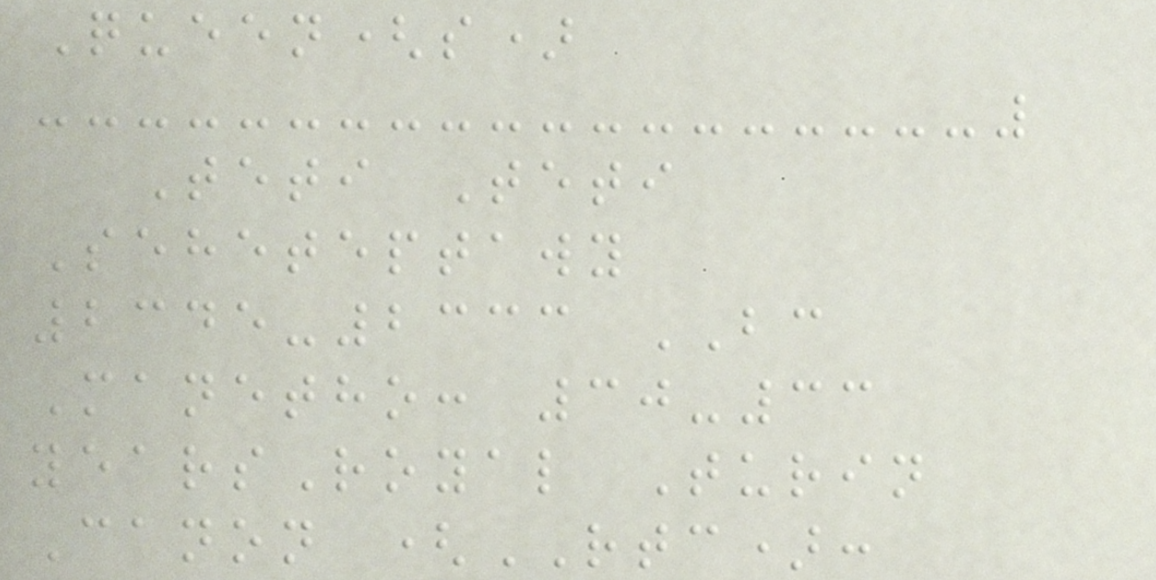Queen(s)
Teti Teti
Seheteptawy
2345-2333 BC
Manetho: 30-33
yearsRoyal Turin
Canon (RTC):
